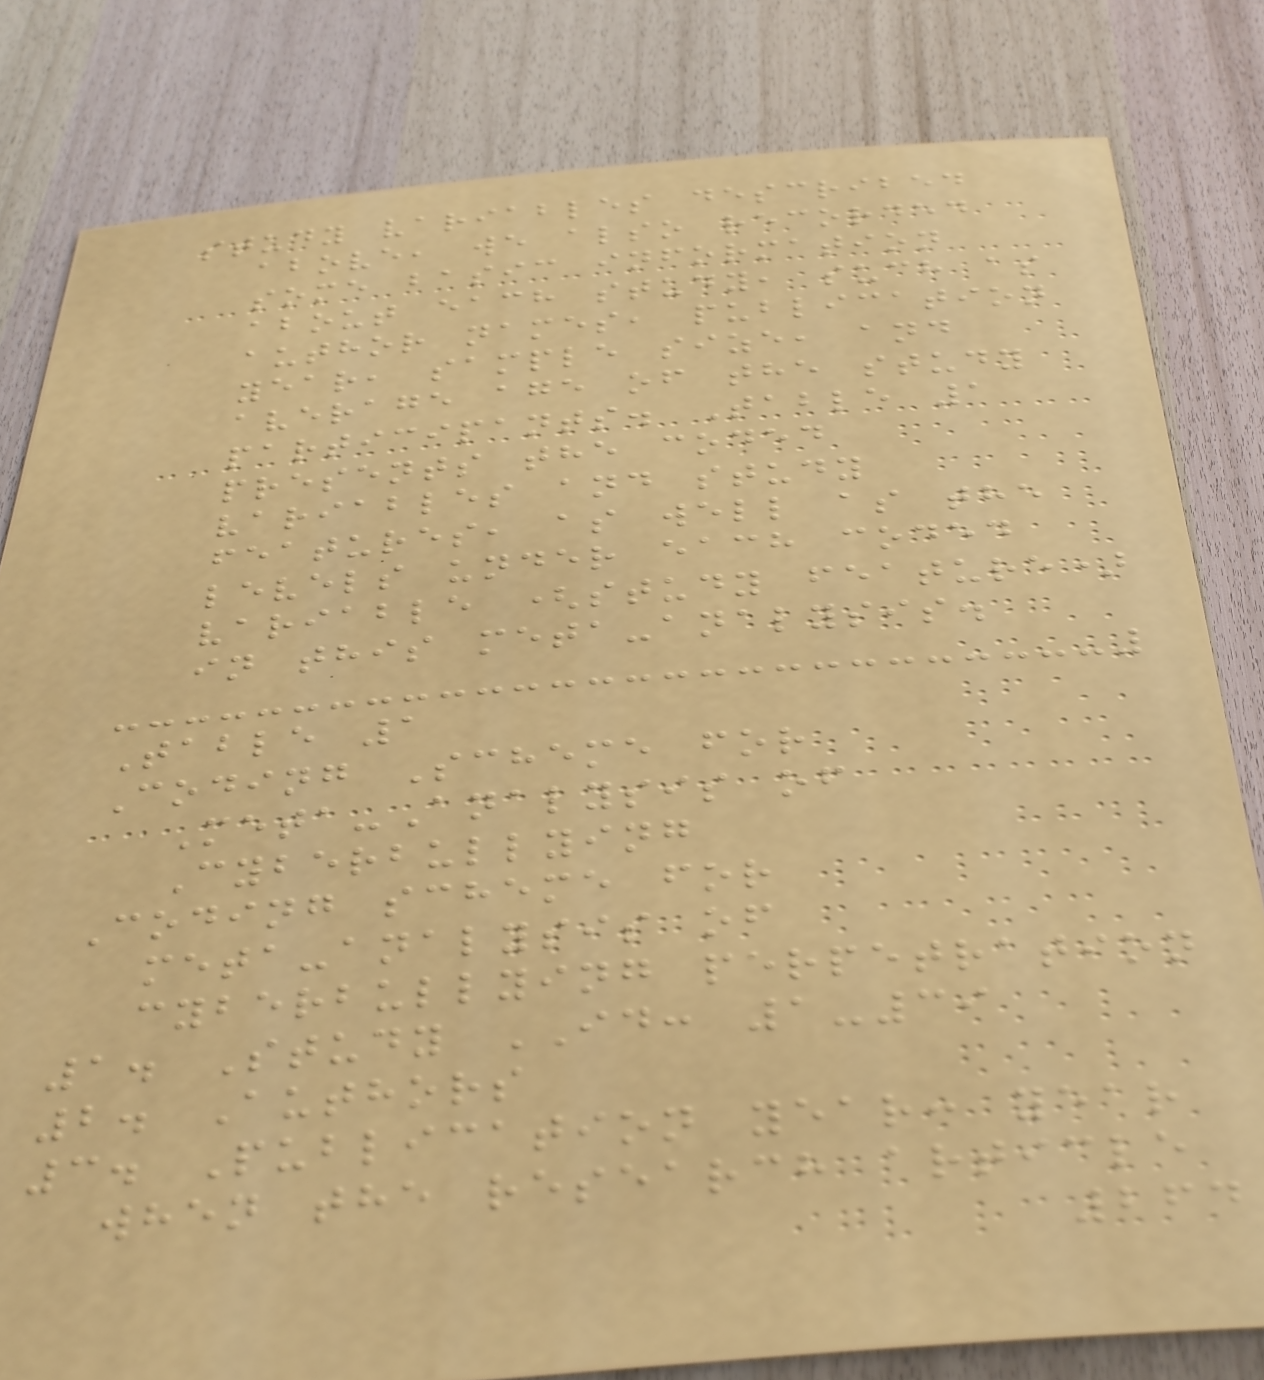study variables described
above, we also recorded
some basic information
about each study, such as
author names, publication
year, sample size, and
average age of the study
participants. Table 1
presents the coded
variables and study
features, as well as the
levels under each coded
variable (study feature)
in this meta-analysis.
Table 1
Coding Scheme for
Meta-Analysis of
Cyberbullying
Coding scheme for
meta-analysis of
cyberbullying perpetration
1. Study ID: 1-39
2. Authors
3. Publication year: year
when the research article
264
